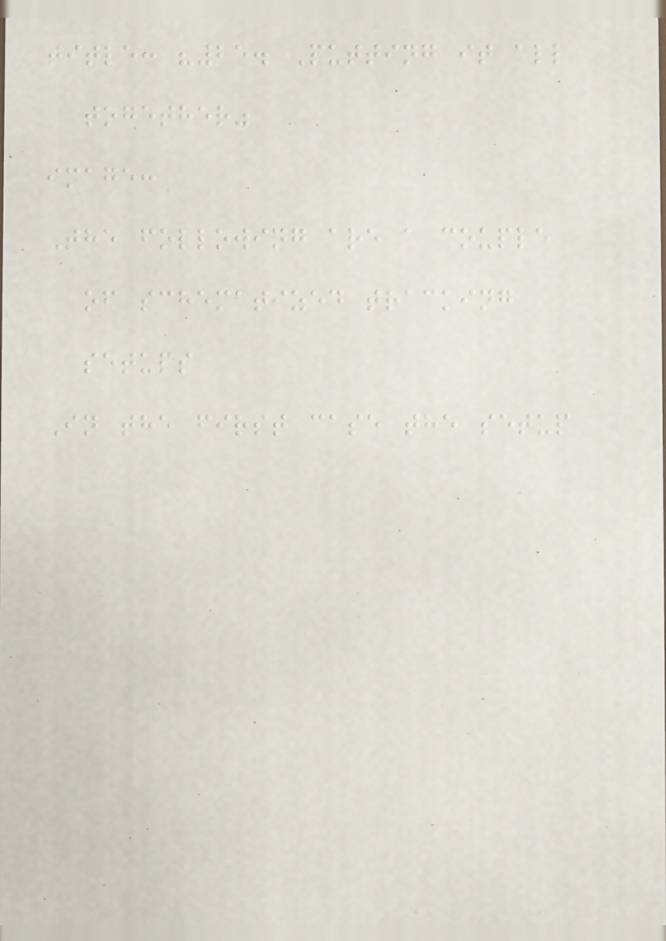title: "25. Putting it all
together"
image:
The following are a couple
of schematized tracking
setups
In the first case the setup
